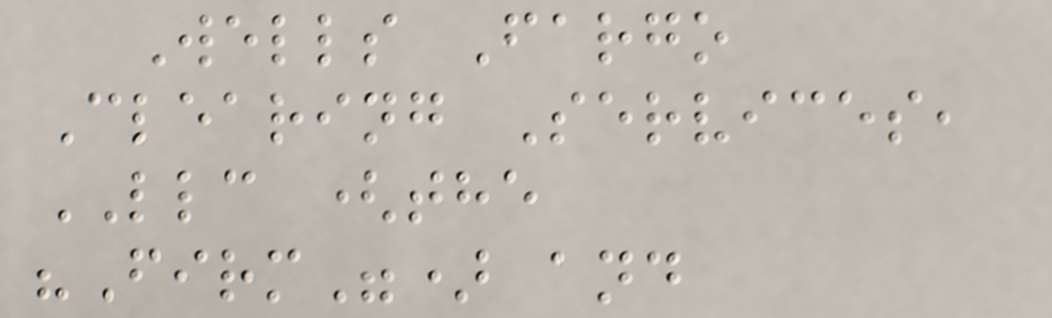Wells Fargo
Clearing Services,
LLC (the
"Firm") and
